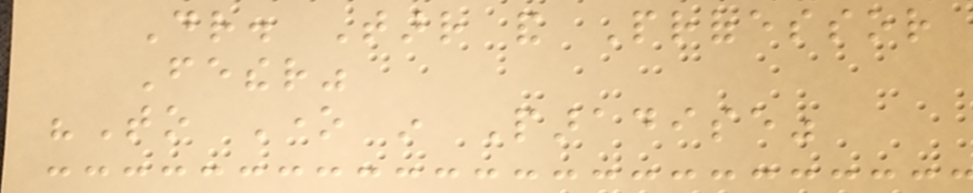Dr. Tarr and Professor
Fether"
"To One in Paradise"
